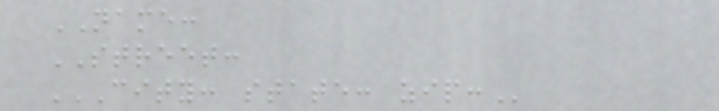NAME:
STREET:
CITY: STATE: ZIP:
